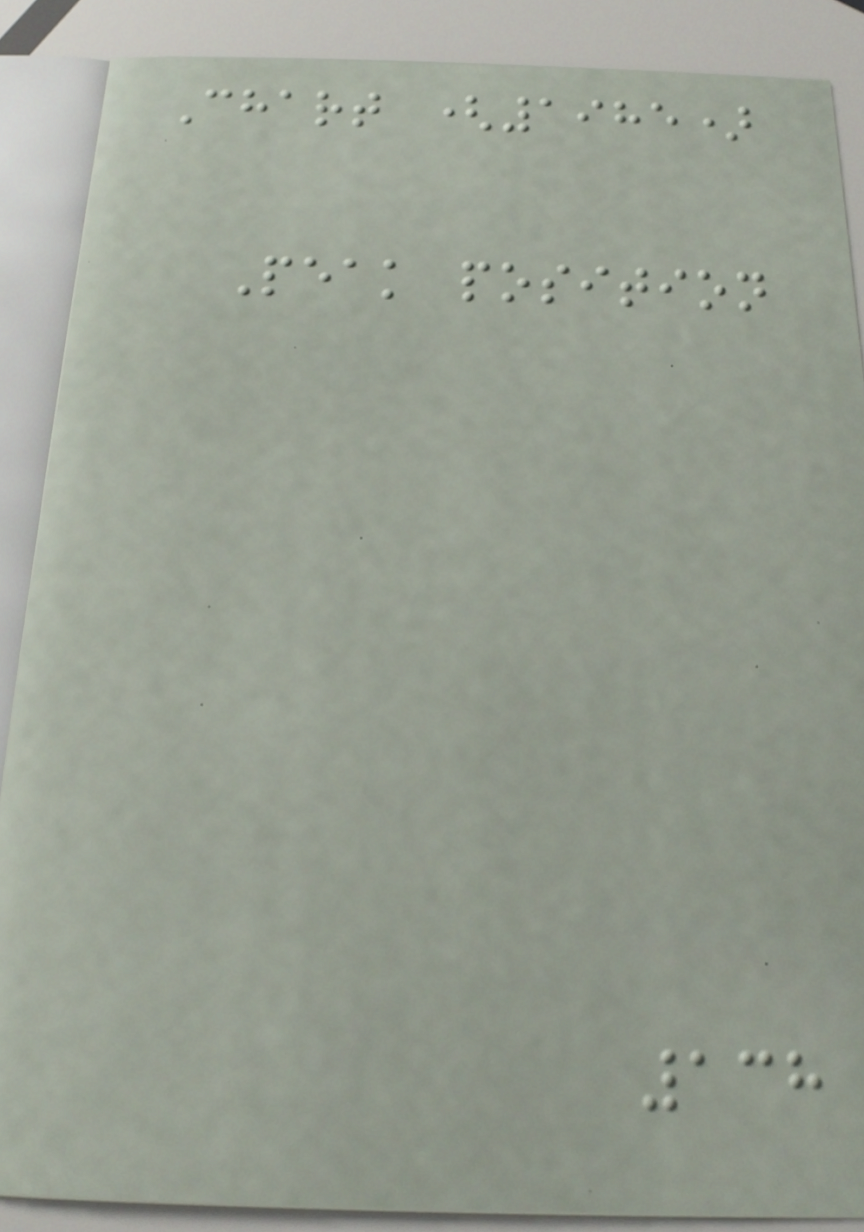Chart (1985)
Peak position
138
